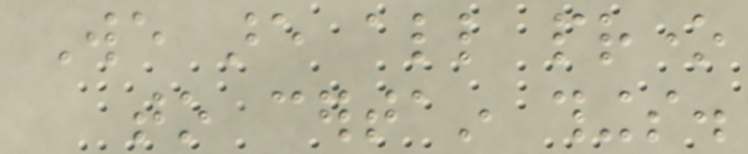We are all prone
to certain things.
